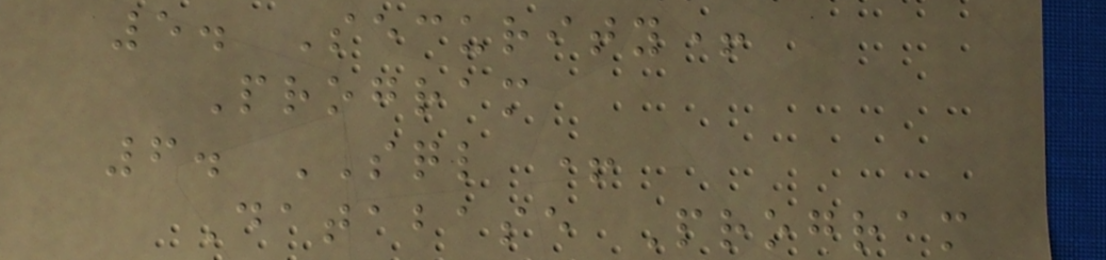5. Security+
Program
6. SQL +
Database Program
